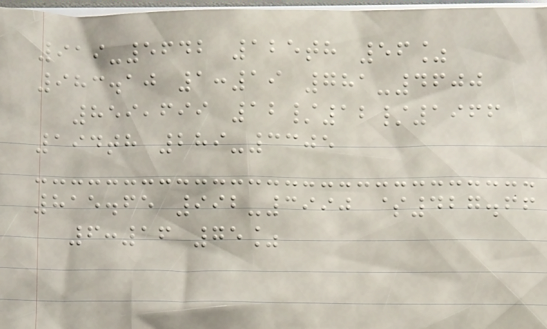919-5642 125th 56%
983.10 1:19 781-4600
859,699 12/12/1966
194th 289-3305
815.65 992-3990 $427.66
6:16 75%
